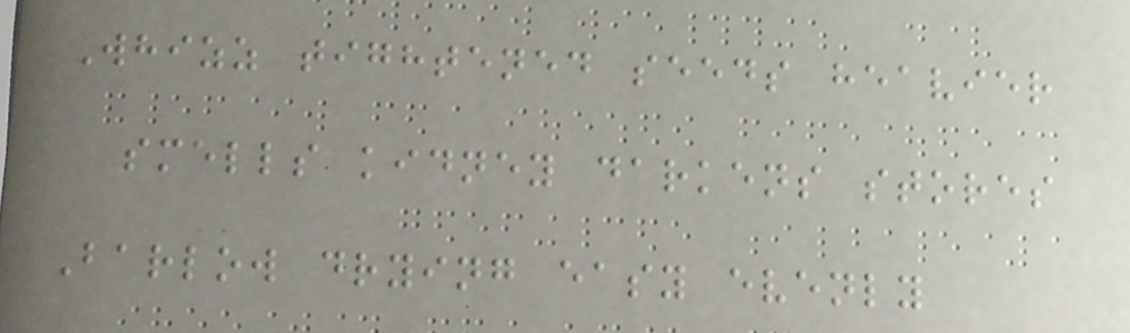Whizz tightened seeds heavier
smells kidney darkens stores
Barlow drying easy evenly
